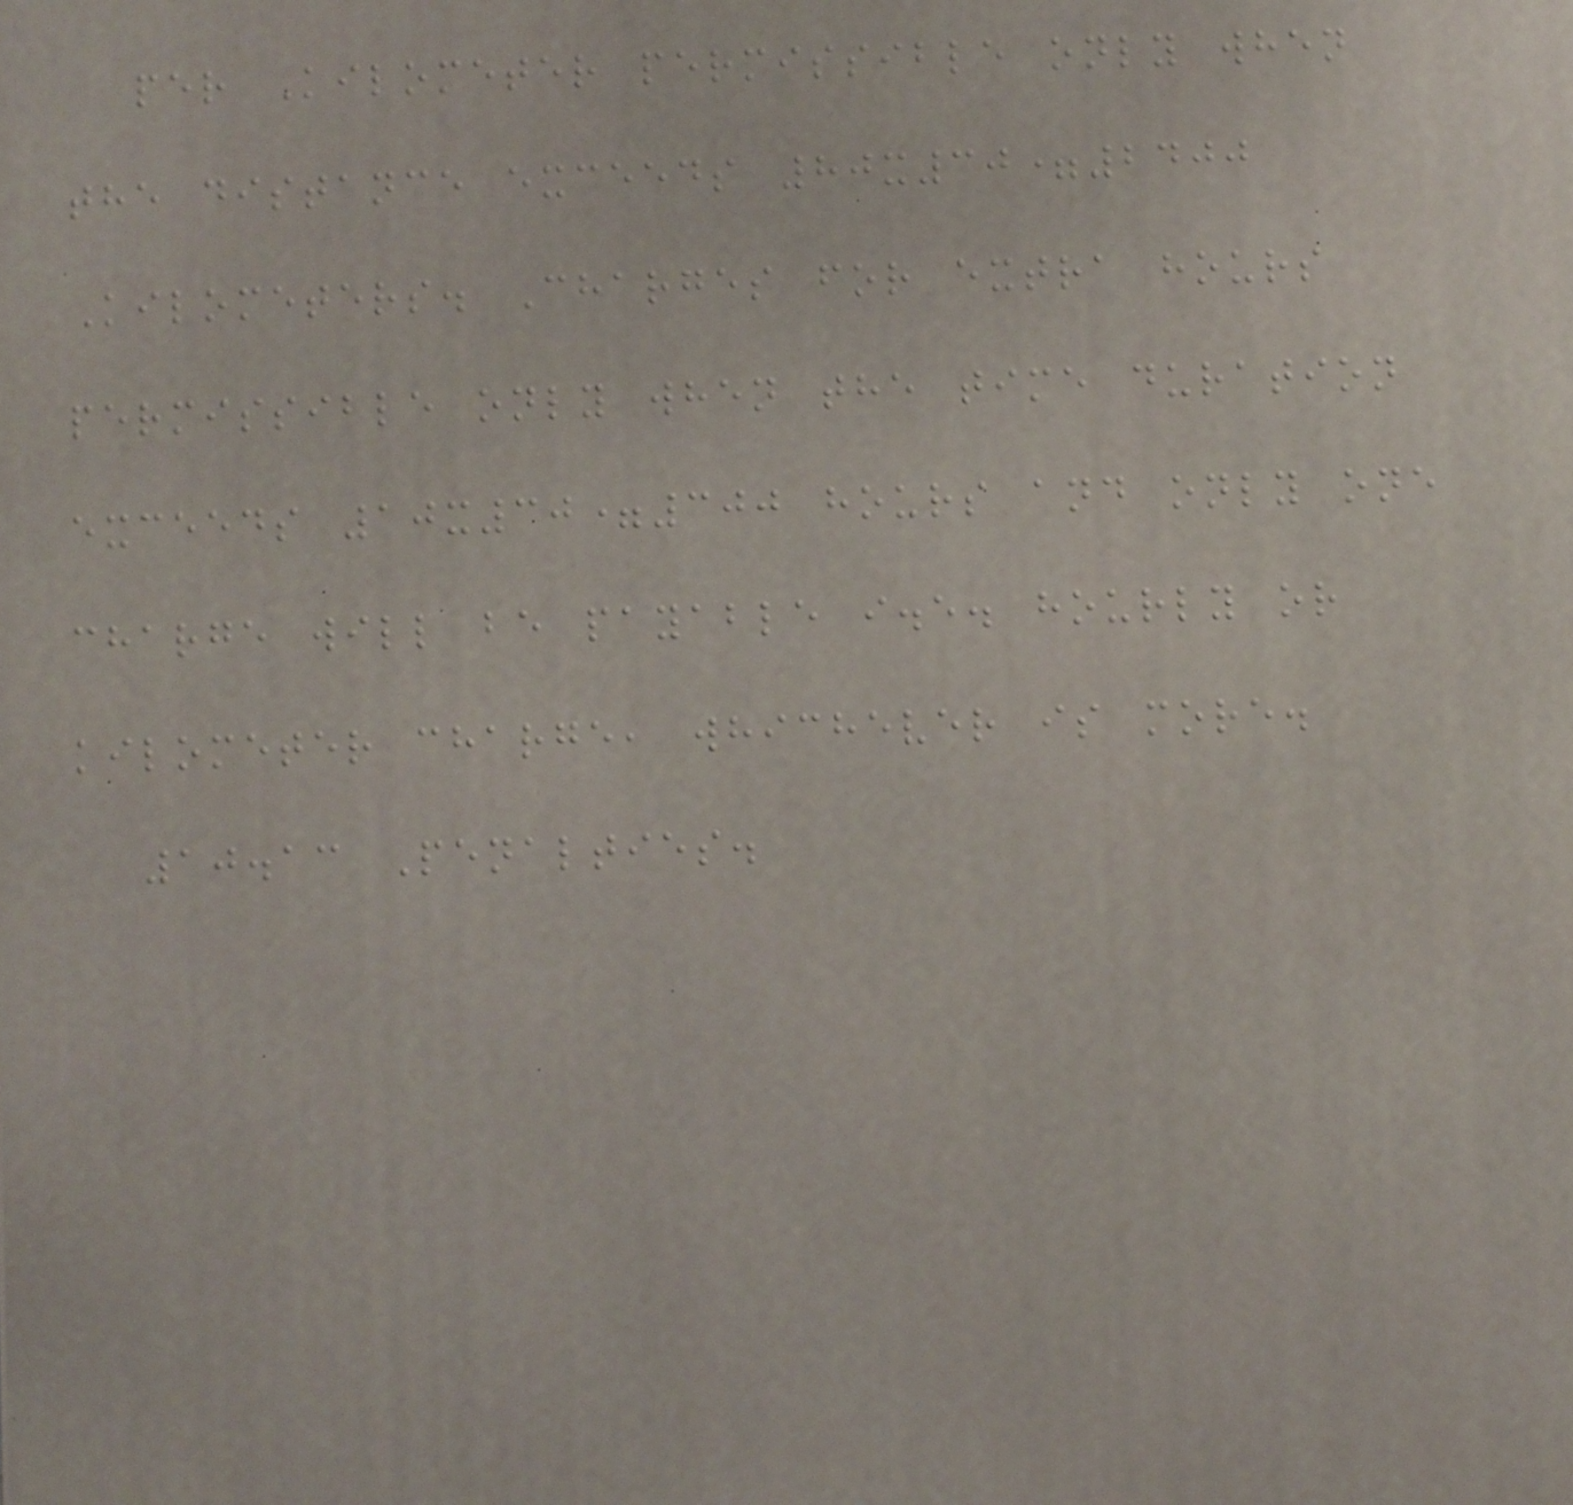per Kilometer permissible only when
the distance exceeds 80x30=2400
Kilometers. Charges for extra hours
permissible only when the time duration
exceeds 10x30=300 hours and only one
charge will be payable i.e. hourly or
kilometer charge, whichever is more.
10.13 Penalties.
